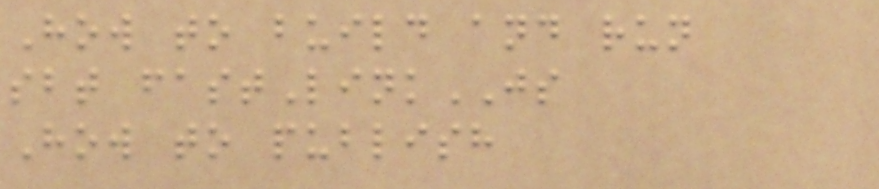How to build and run
sbt fastLinkJS
How to publish
